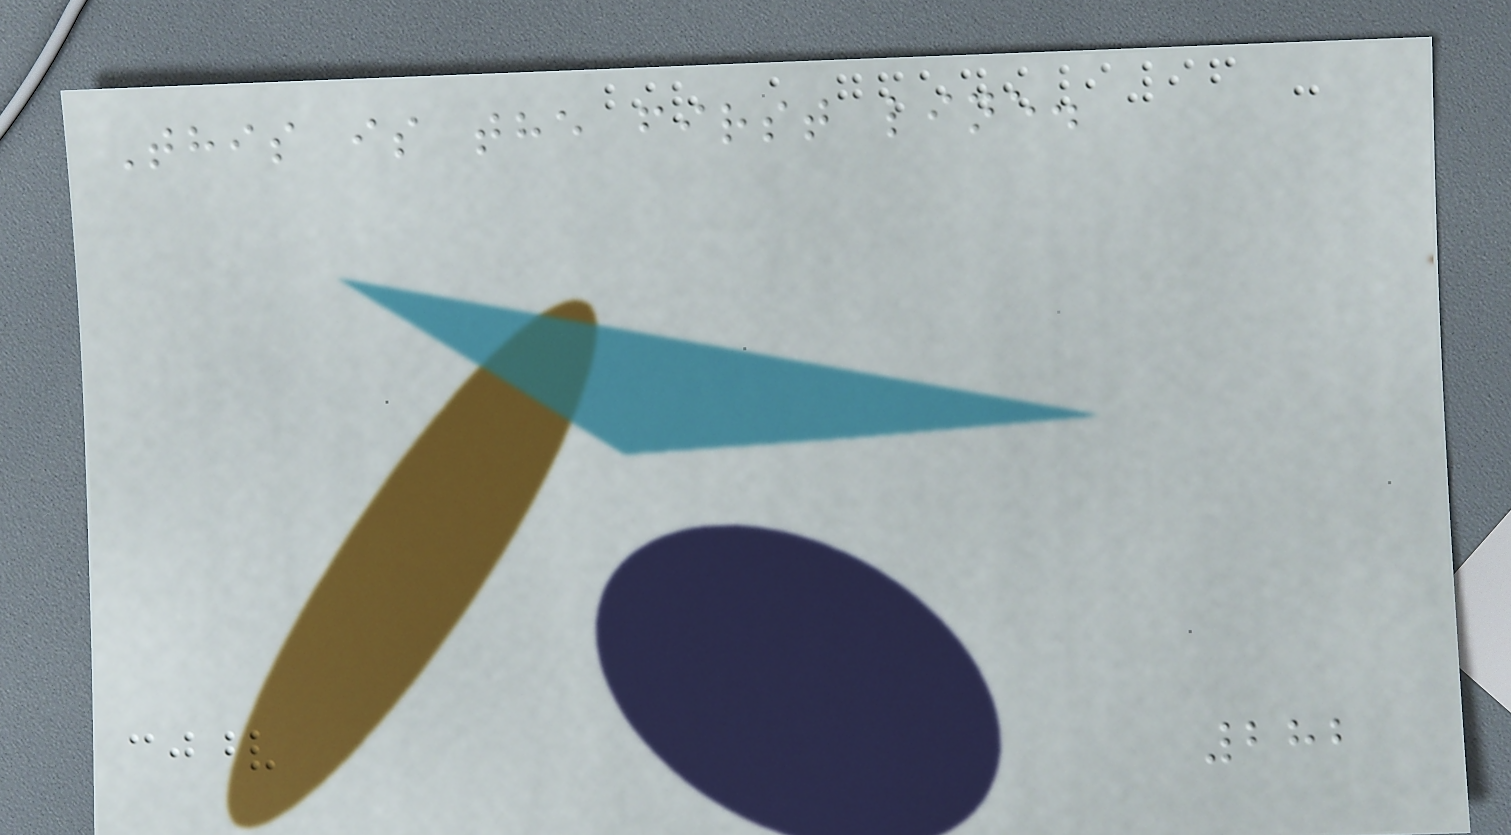This is the first line.
282
